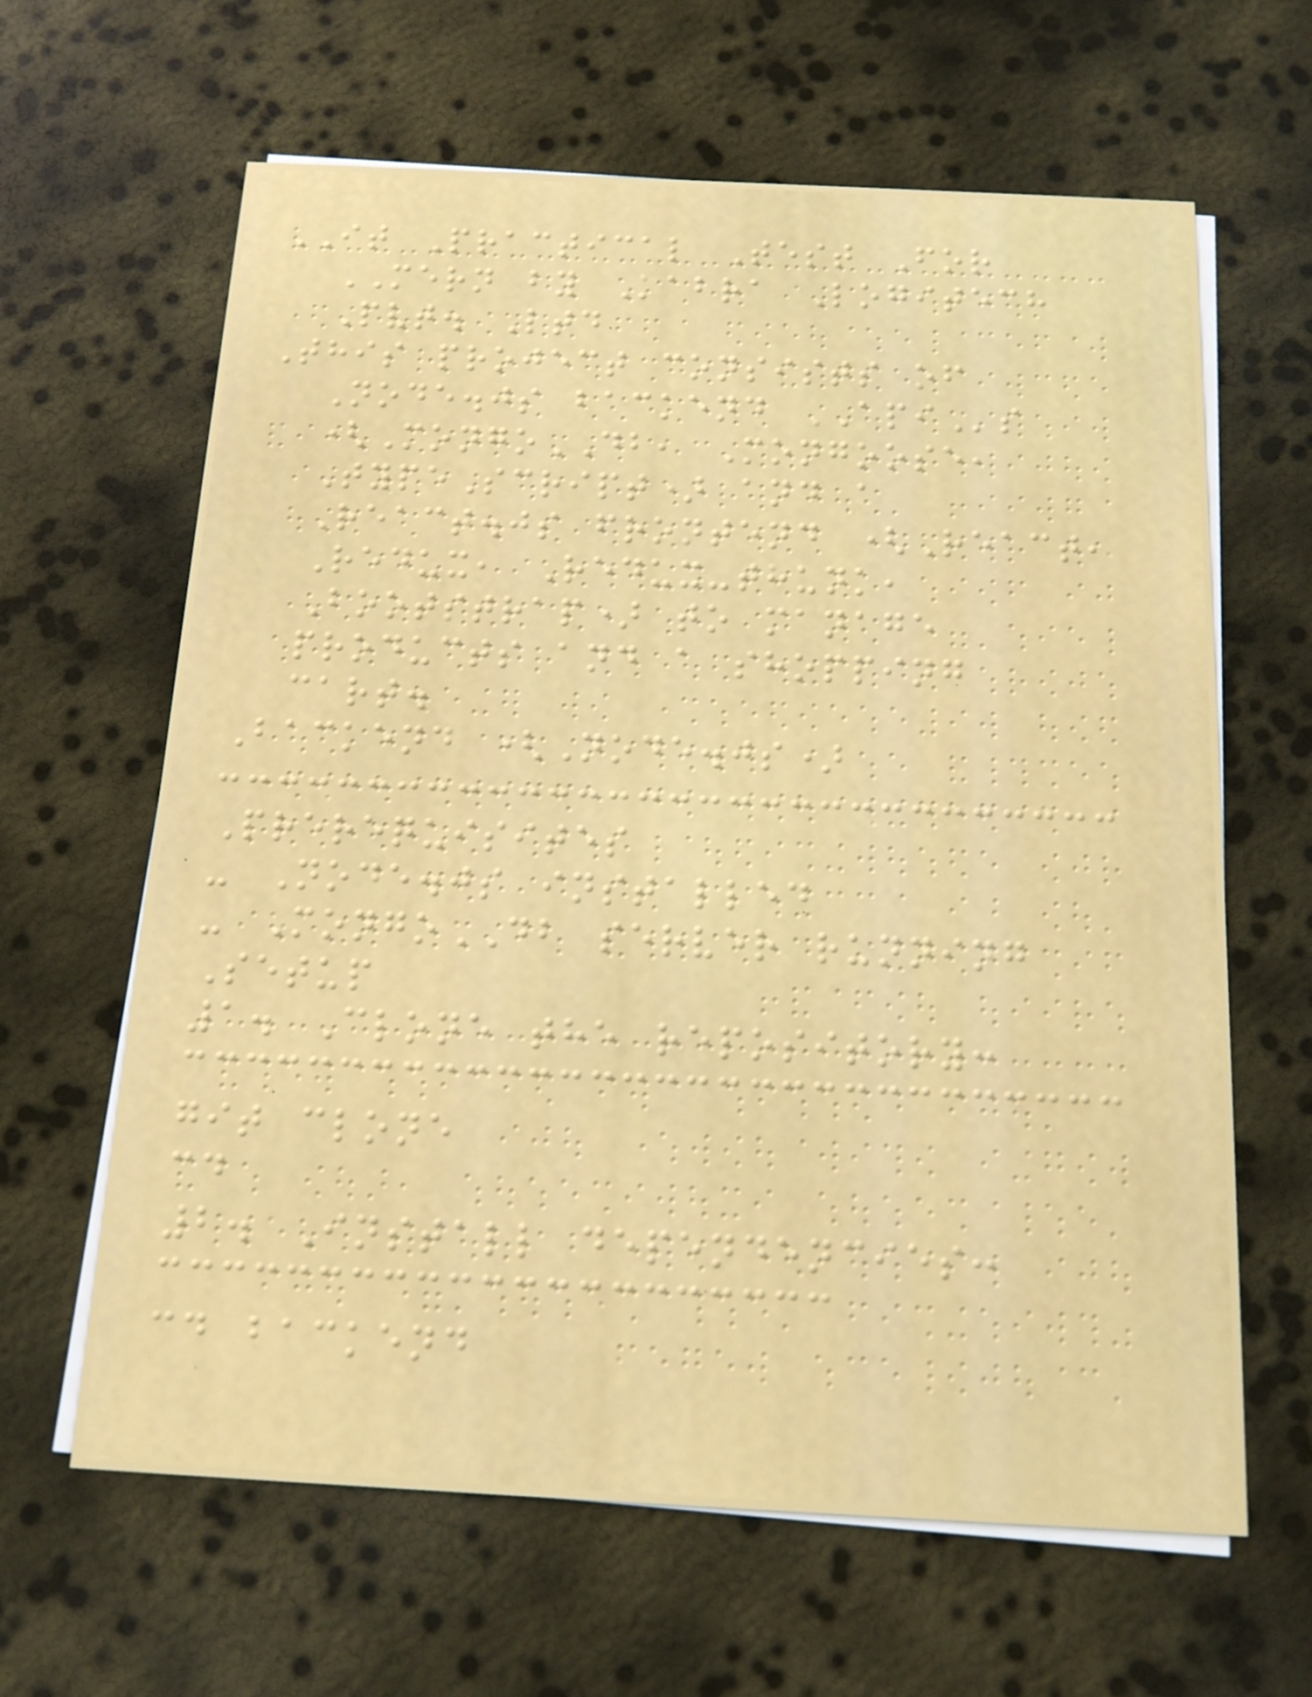IT Practical Test For
MERN by Kabra Logitech
Pvt. Ltd
This project consists of
Node.js backend APIs
(MongoDB, Mongoose,
TypeScript) and a
React.js frontend (React,
Redux, Redux-thunk,
Bootstrap) to manage
products and a shopping
cart.
Backend (Node.js)
Prerequisites
- Node.js installed
- MongoDB server running
Setup
1. Clone the repository:
git clone
cd
2. Install dependencies:
cd backend
